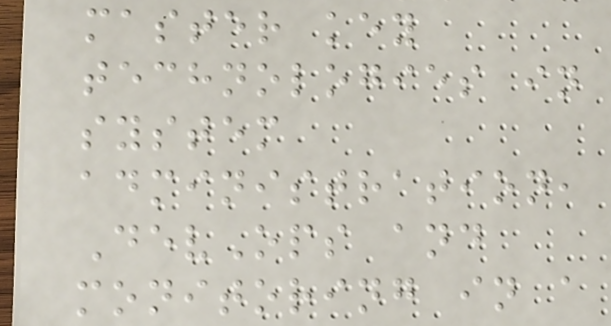master key
technologies in
system
administration,
DevOps and
monitoring in a
